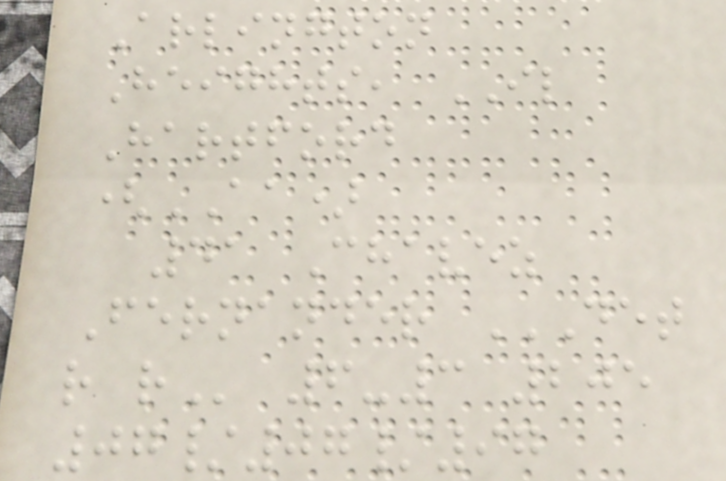Arlington
Heights, IL
Hartford
(AA)
41 Chavez
Fernander DET
R R 6-3 205
07/07/97
